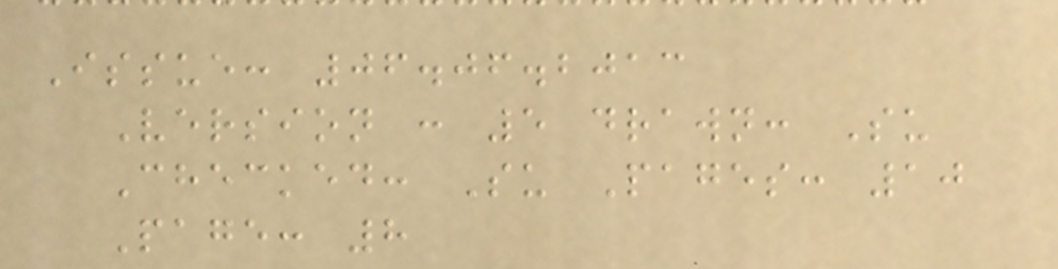Issue: 06.06.2013
Version : 5 drawn: Su
Checked: Su Pages: 10
Page: 8
